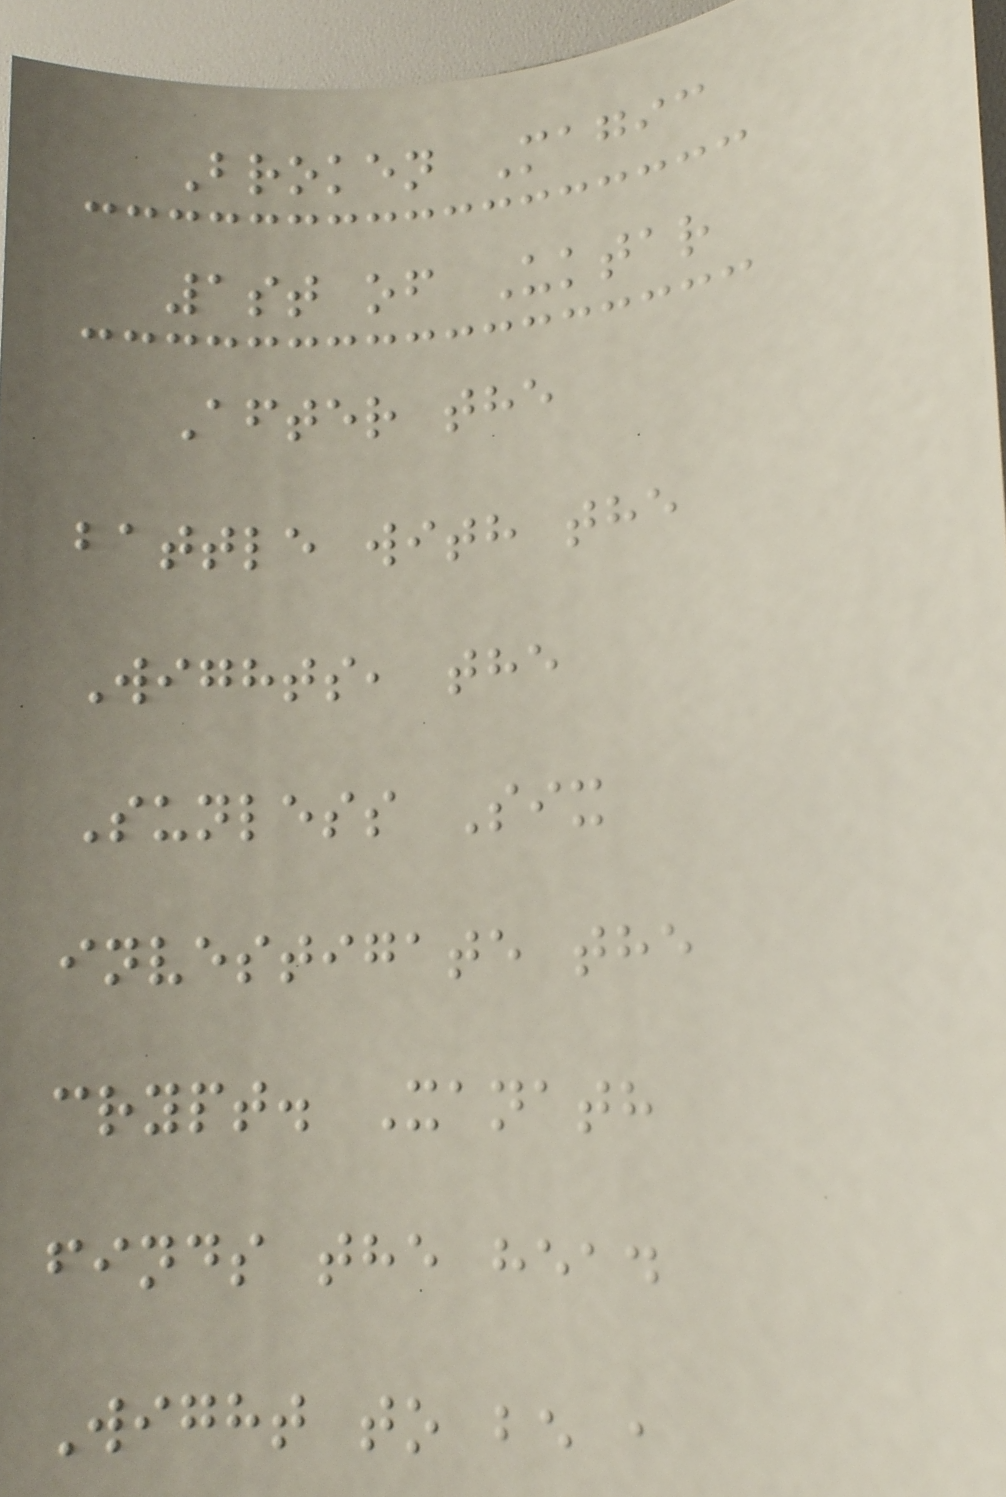Broken Magic
1st of Uktar
After the
battle with the
Wights, the
Sunless Six
investigate the
crypt. Xanath
finds the head
Wight to be a
